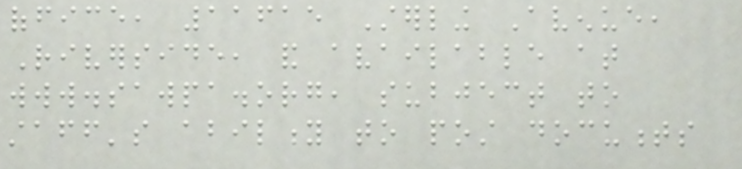office, 11615 Sterling Avenue,
Riverside, and available at
www.sawpa.org, subject to
staff's ability to post documents
